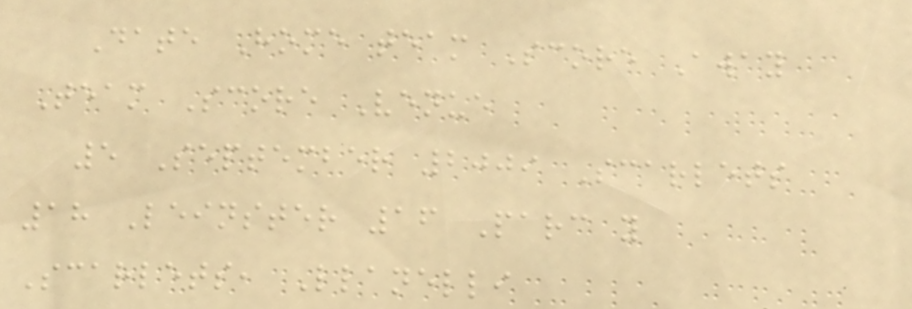Date Home team Score Away
Team Score Venue
5 September 2009 Scarlets
18 Leinster 16 Parc y
Scarlets, Llanelli
